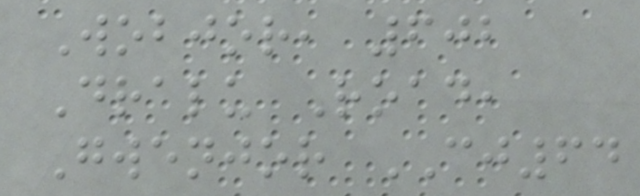Wobjor, 602
Dralu Road,
Gwenjor CJ64
